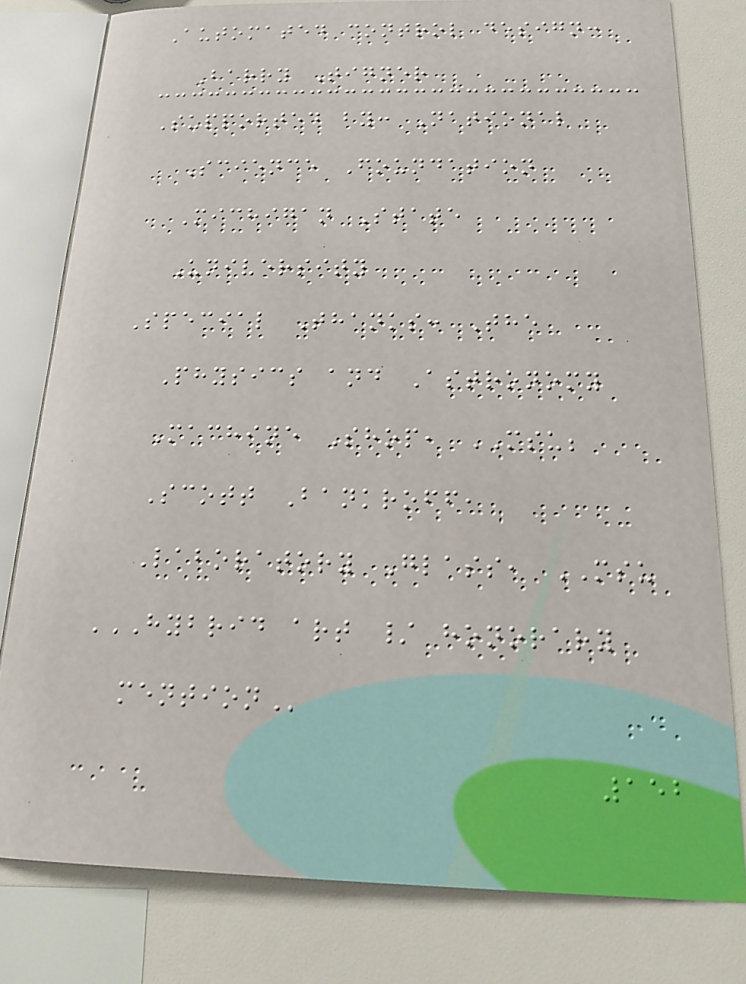Automated control design:
Barry Tigner
Supported by: National
Science Foundation
Michigan State
University
Special Thanks: The
Physics and Astronomy
Machine Shop, MSU;
Scott Bankroff,
Laboratory Glass, MSU
HYBRID ART / HONORARY
MENTION
152
